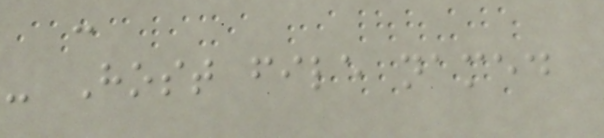:
- Host file named
